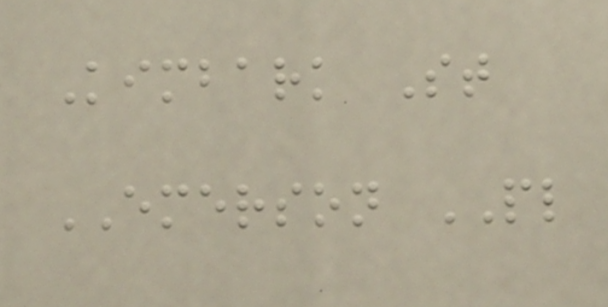Kimbark St
EMERSON PL
